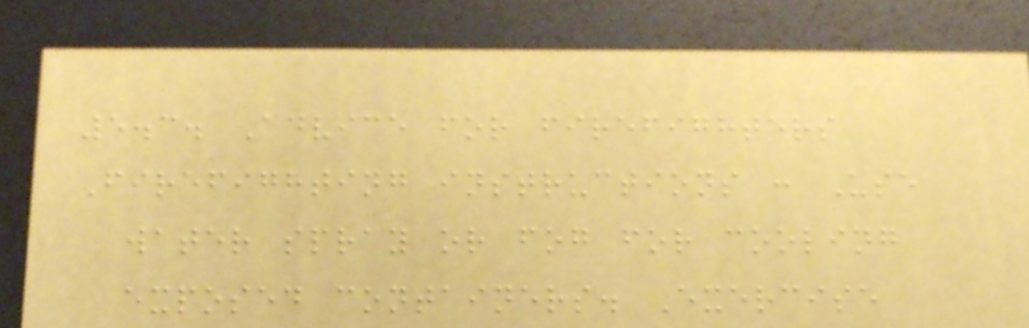5.3. Advice for firefighters
Firefighting instructions : Use
water spray or fog for cooling
exposed containers. Exercise
